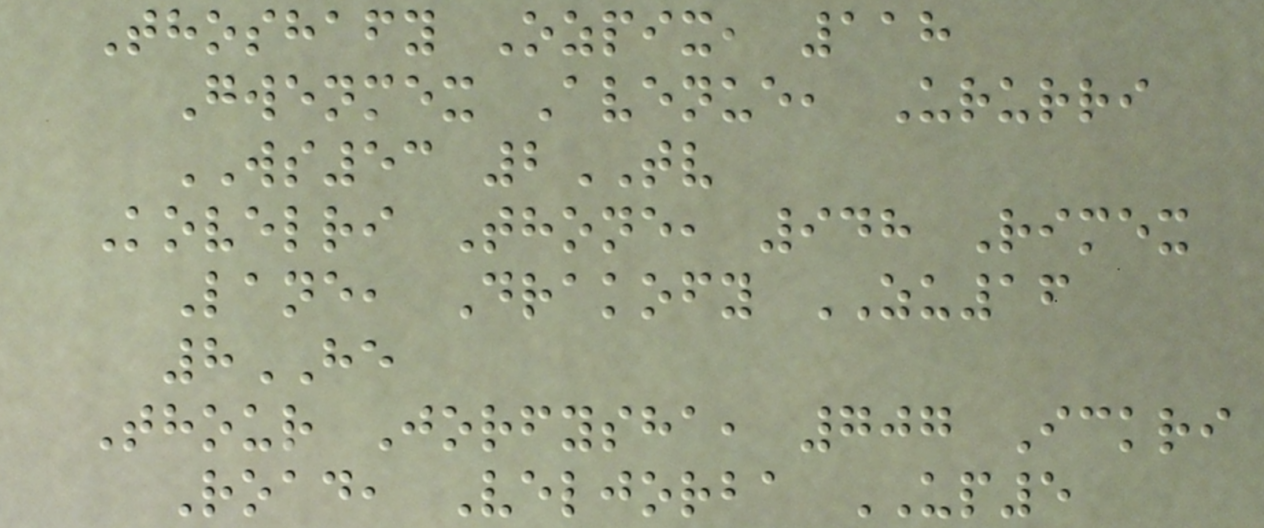Thoshafy Ozpix, 118
Gwenmex Avenue, Ururri
WS53 2TV
Kovelri Thone, 948 Rimex
Lane, Drakofy ZU16
8HE
Thour Jorfysha, 707 Ickri
Road, Veljorba UP5
